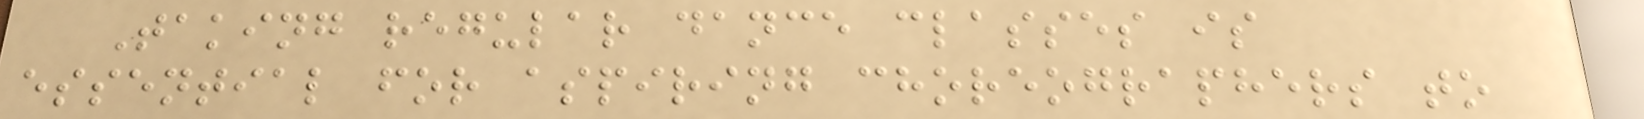Taking regular dance classes is
essential for aspiring choreographers to
